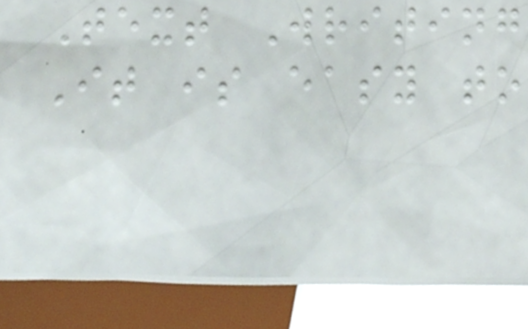Text Writing
It is easy to
